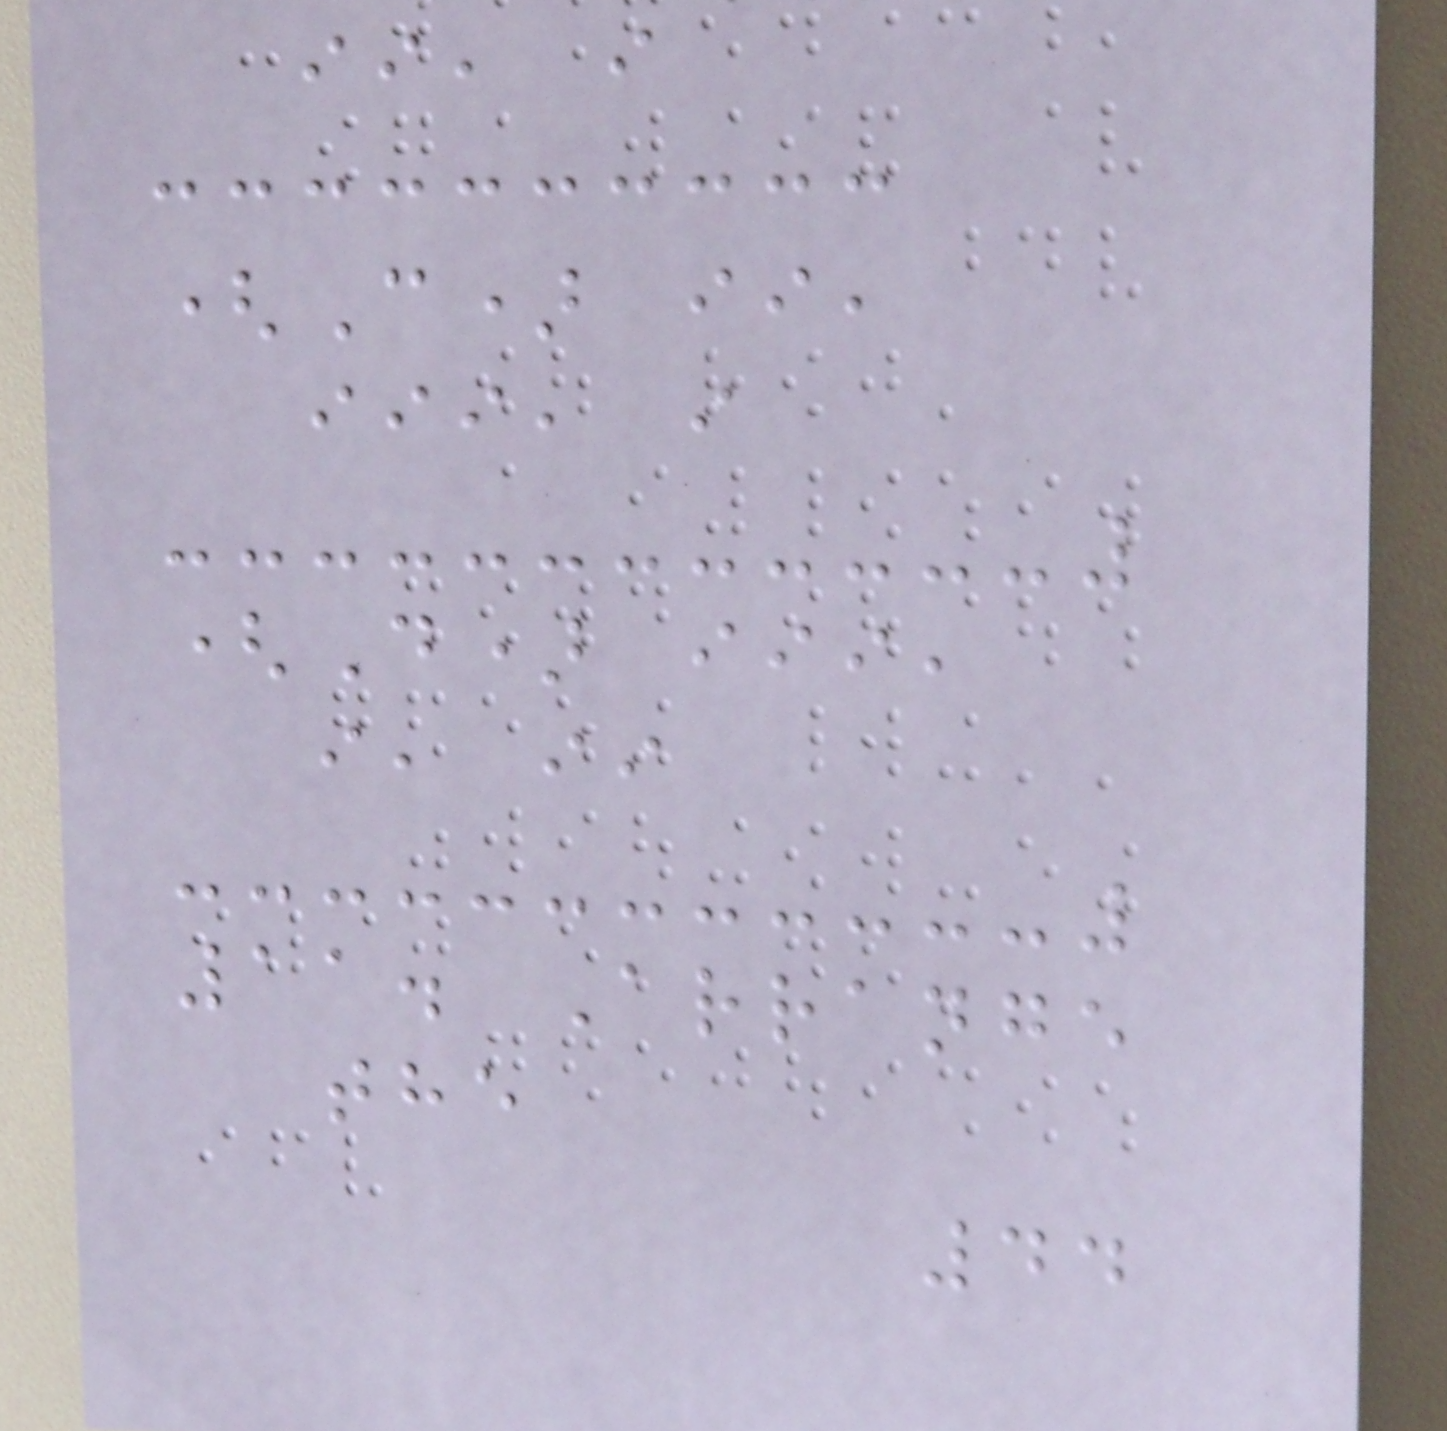ii, i
(C) ii,
iii, i
(D) iii,
i, ii
11. Arrange
the
44
